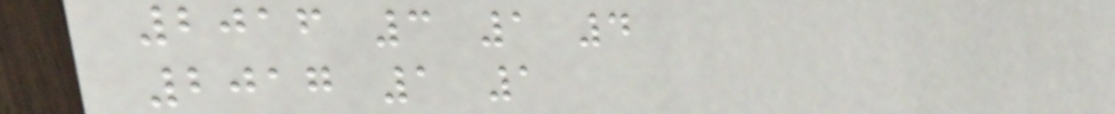2016 3 1 4
2017 1 1
